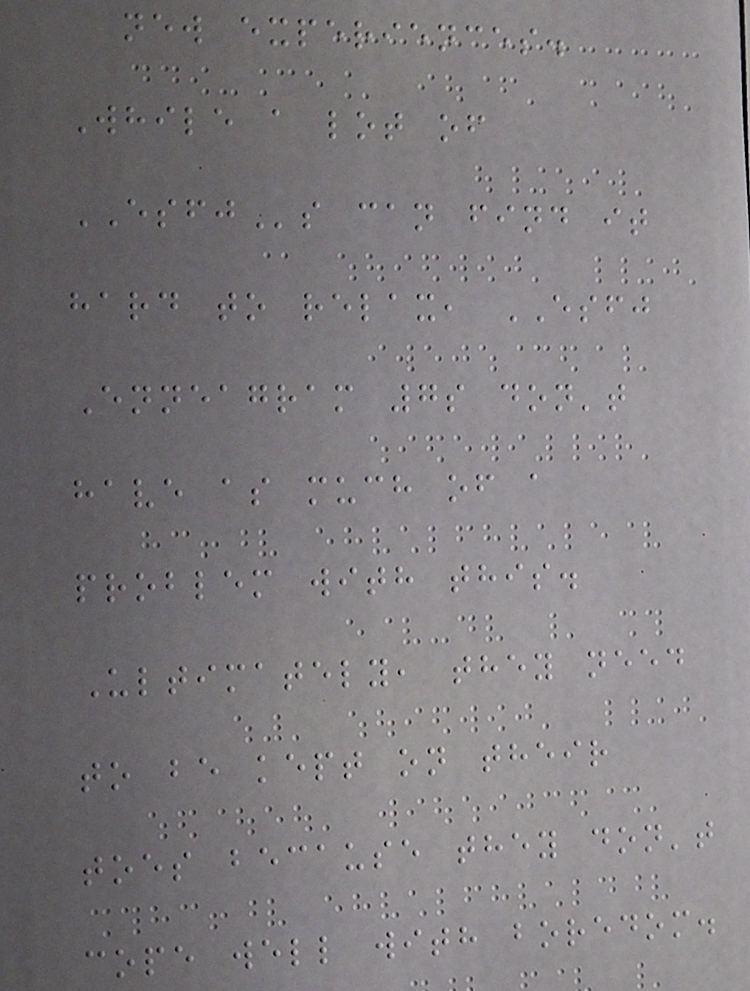new experiences.
While a lot of
ESFJs can find it
hard to relax, ESFJ
Enneagram 7s don't
have as much of a
problem with this.
Ultimately, they need
to be kept on their
toes because they don't
cope well with boredom.
